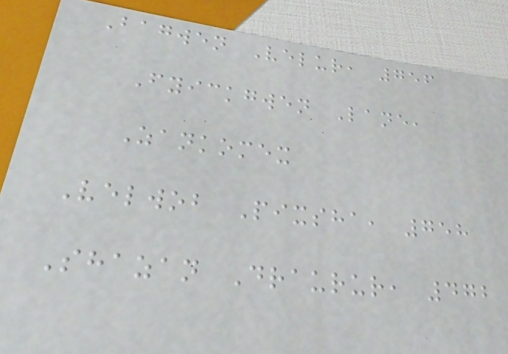Bagwen Velur, 756
Fyickgwen Lane,
Zankomex
Velwob Pixsha, 758
Shazan Draurur, 472
